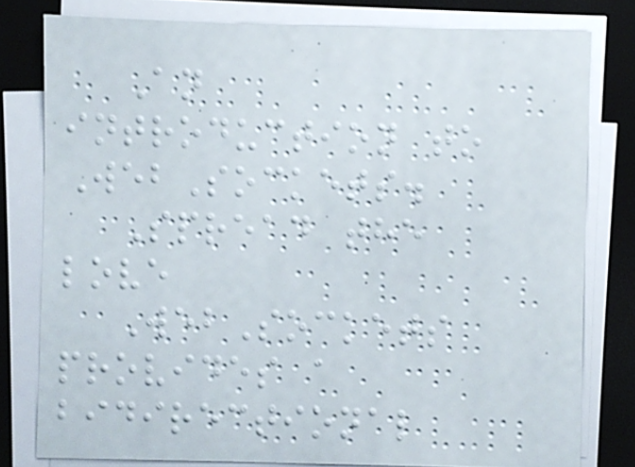An
introduction to
WebSockets.
Spread the
love
WebSockets
provides a
bidirectional
